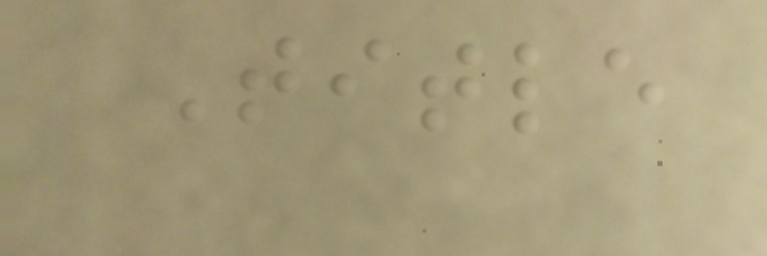Title
